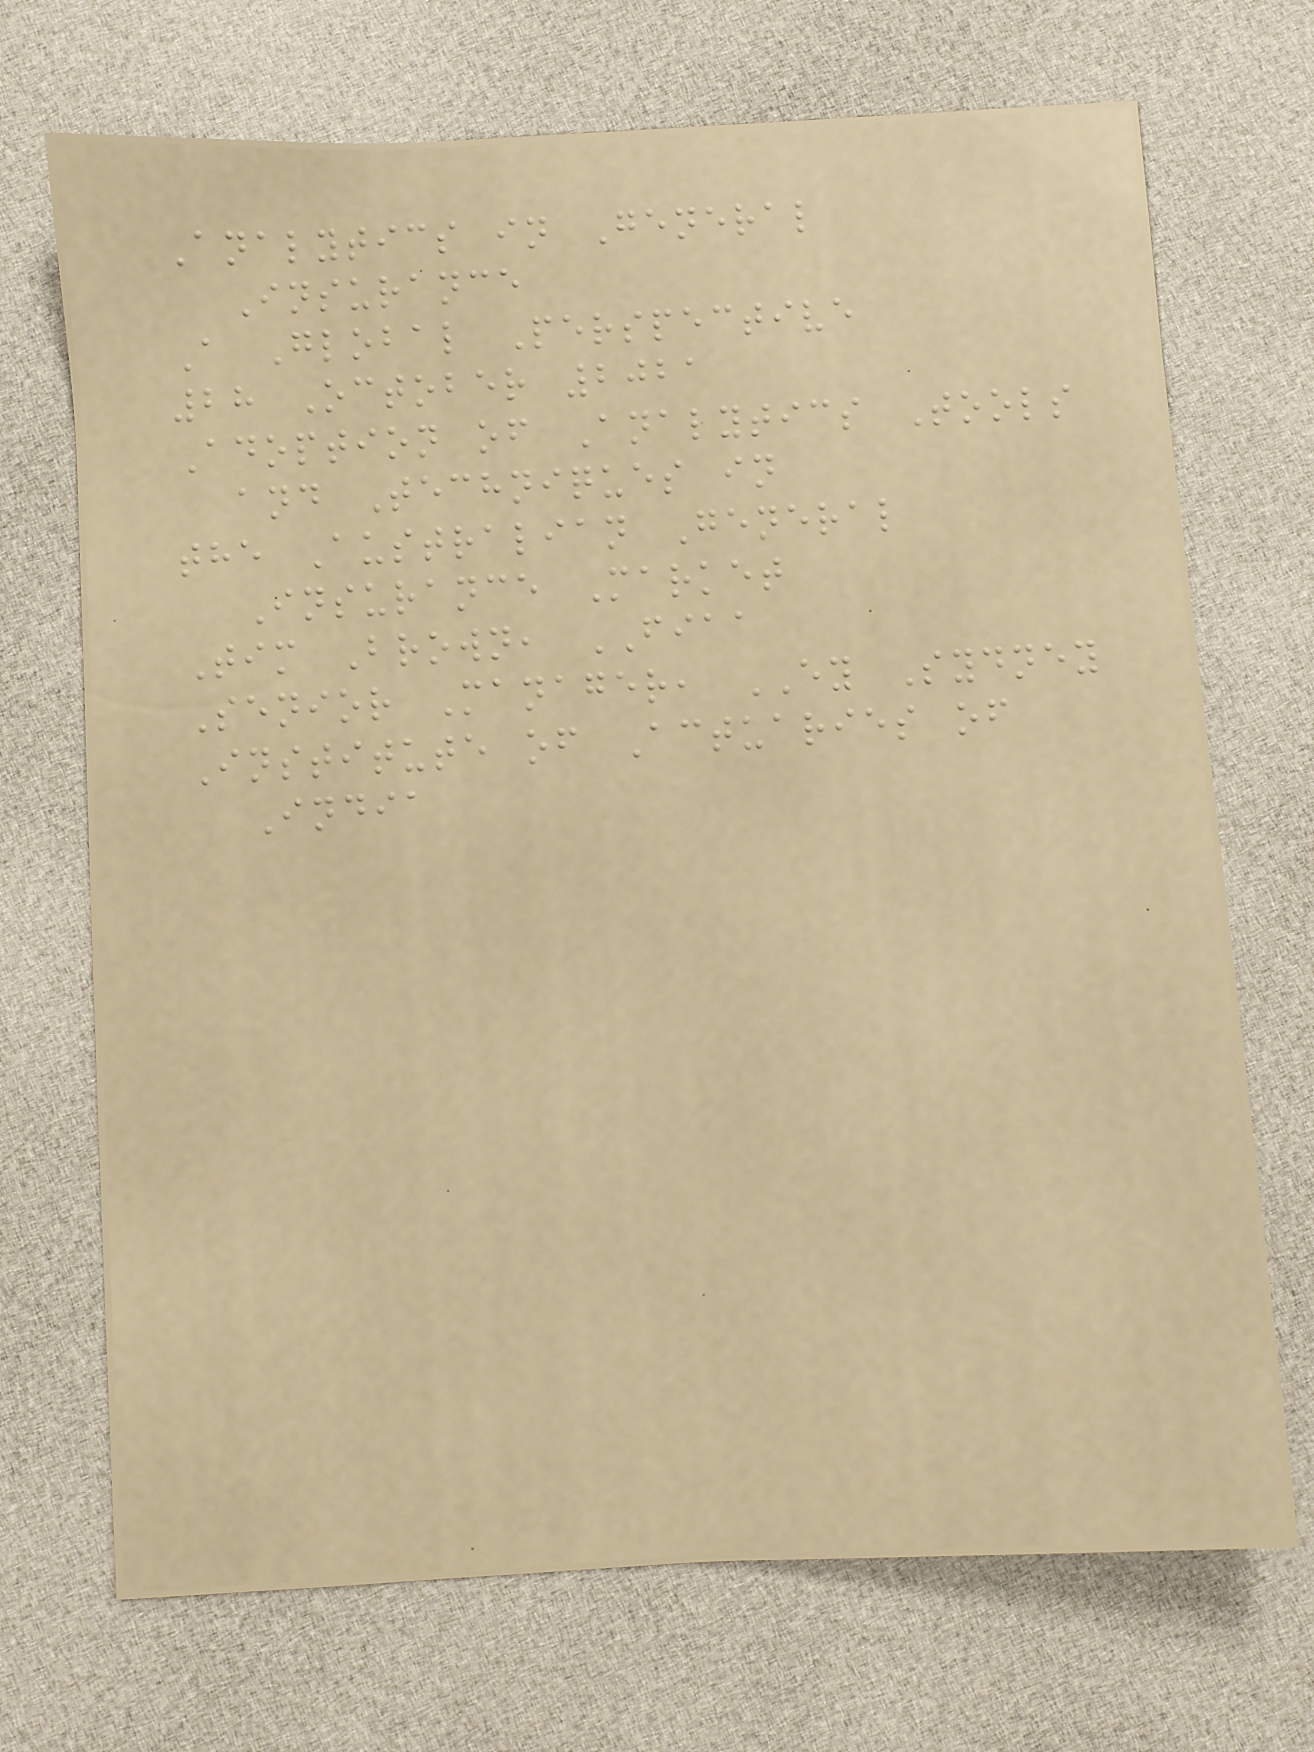Analytics in General
Insurance
A Global Perspective
28 October 2021
Adoption of Analytics Tools
and Techniques in
the Australian General
Insurance Market
Tim Brown, FIAA
Senior Manager, EY Sydney
Institute of Actuaries of
India
